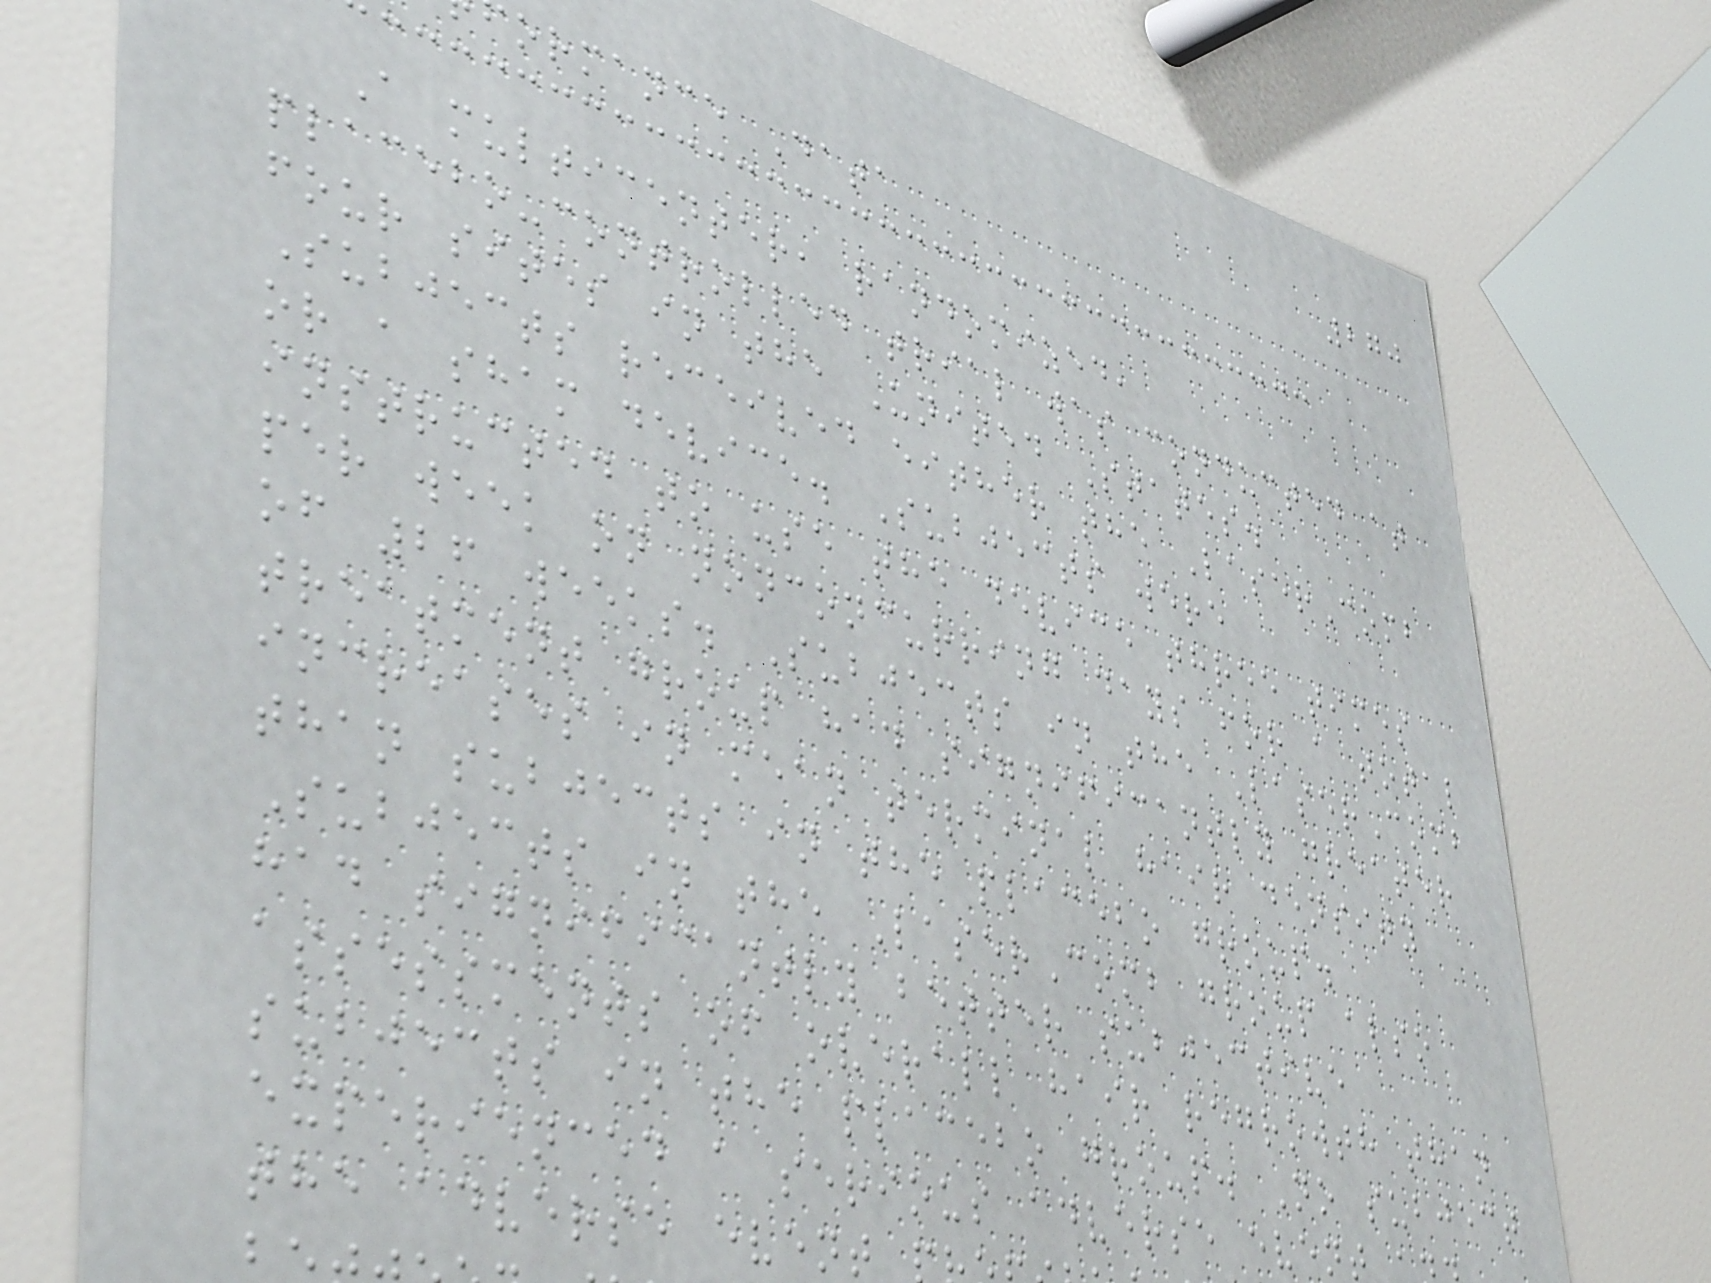270
ormance Data
A multicenter, randomized,
placebo-controlled trial was conducted at
four sites in the United States.
Subjects received either the LaserComb
or a sham device. Subjects were
instructed to use the device three times
per week on nonconcurring days for a total
of 26 weeks. Subjects in the LaserComb
treatment group had significantly greater
increases in mean terminal hair density
than subjects in the placebo group.
Subjects in the LaserComb group also
had significantly better subjective
assessments of overall hair regrowth than
subjects in the placebo group. No subject
experienced a serious adverse event
the adverse event
